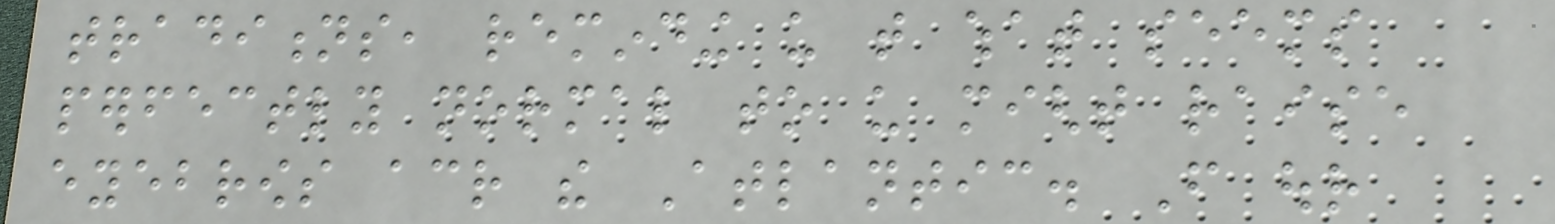traditions, reminding us that what seems
perfectly normal to us might raise
eyebrows across the Atlantic. From our
